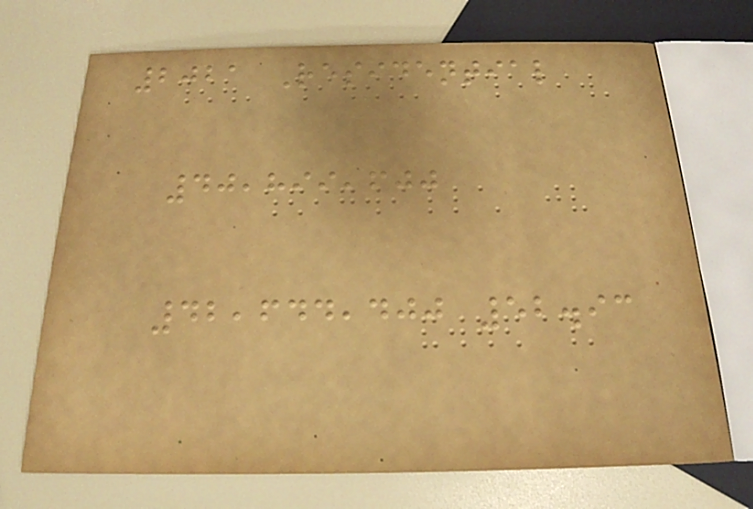2021 Residential
40,899,600
42,644,400 52.93
